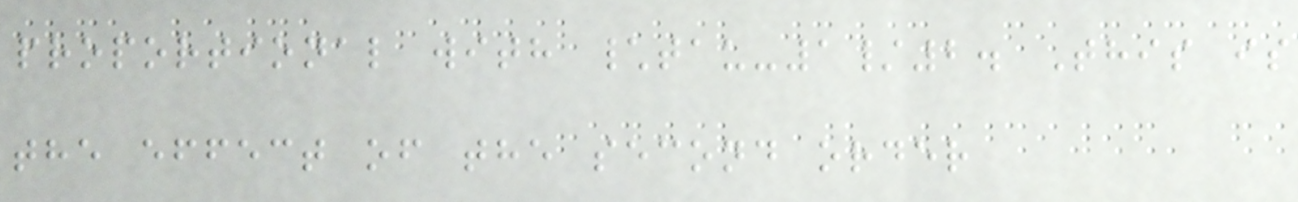proportional with \tau-1/2. This is
the effect of the second order
